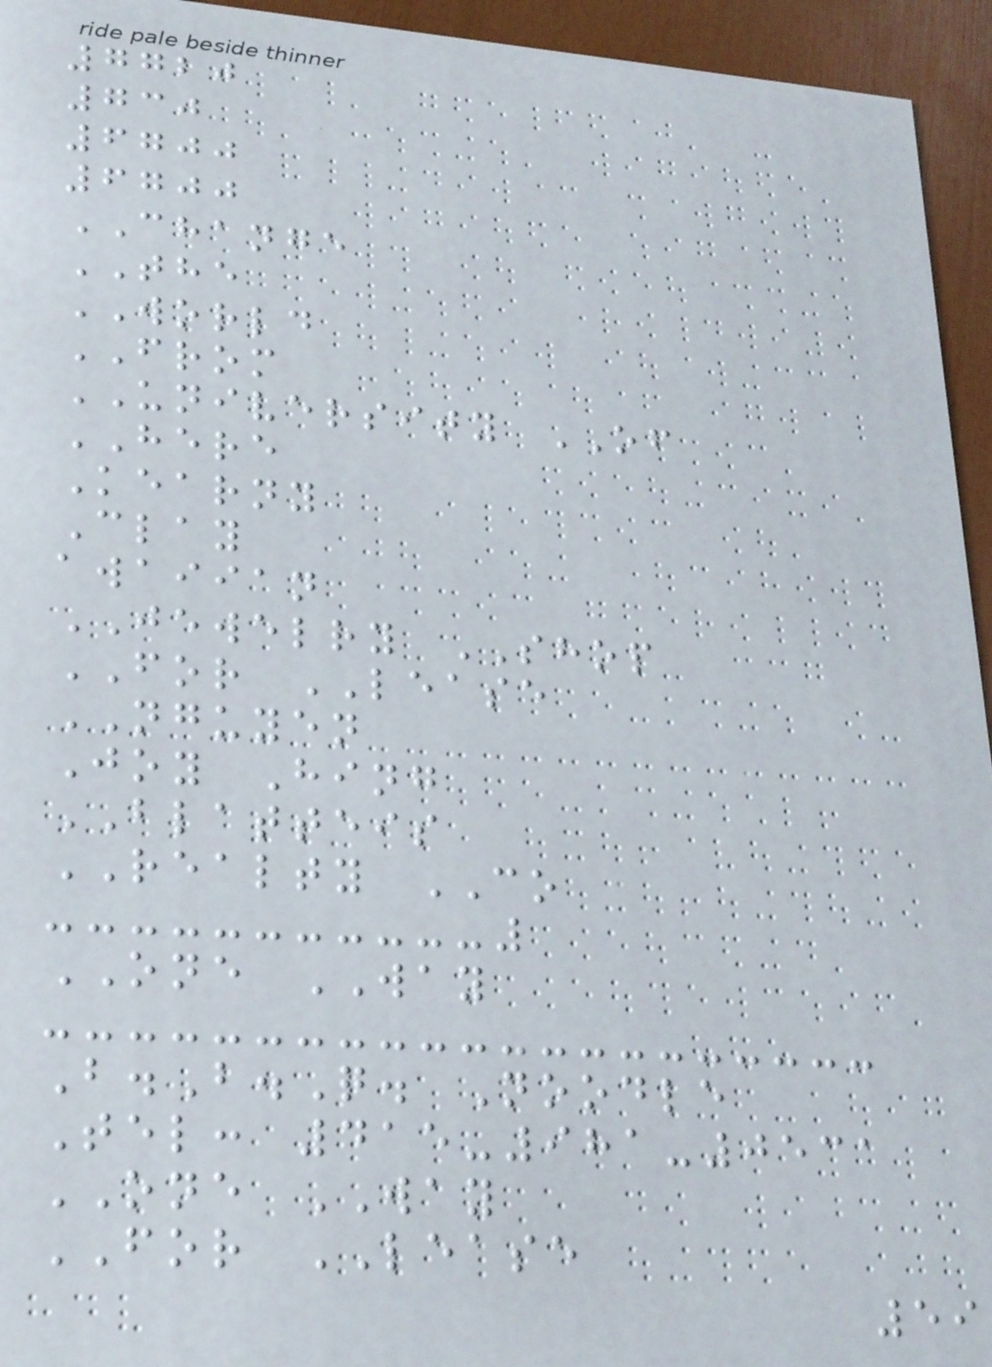7720
730
6700
6700
CHANGE
THE
WORLD
FROM
UNIVERSITY OF
HERE
Kearny
Clay
awaiian
JEWELRY SHOP
FOR LEASE
NGUYEN
Joy Hing
BLATTEIS
REALTY CO
ONE WAY
B.B.Q. Noodle
Tel: 415-981-0531
ONE WAY
FOR LEASE
59
